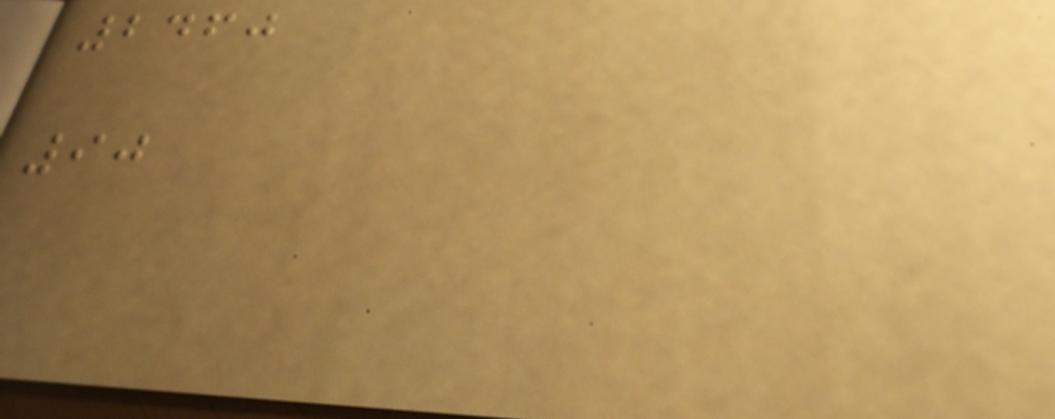2460
90
